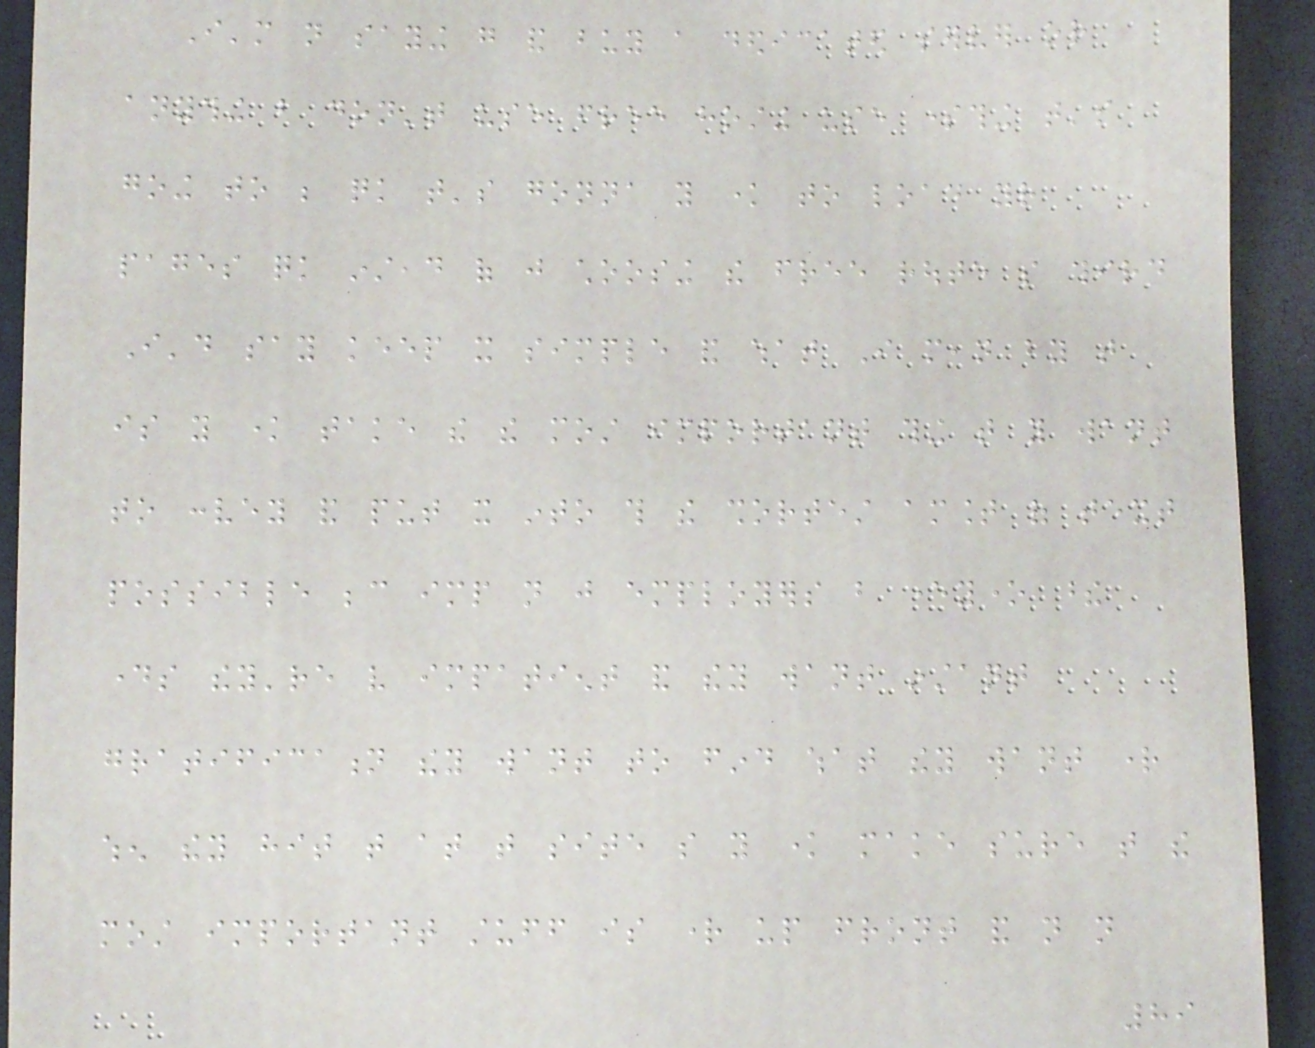I'm not saying go and buy a dedicated server or
anything but don't use free hosting use something that's
going to be quick that's gonna you know to load your
pages quick instead of just choosing the free route so third
I'd say keep it simple and what I mean by that
is you know take the the most important thing that you want
to convey and put it into this the shortest amount of text
possible because imp not just employers but everyone these
days they're very impatient and they want instant
gratification they want to find what they want right
when they hit that at that site so you know make sure that the
most important stuff is right up front and not not
89
